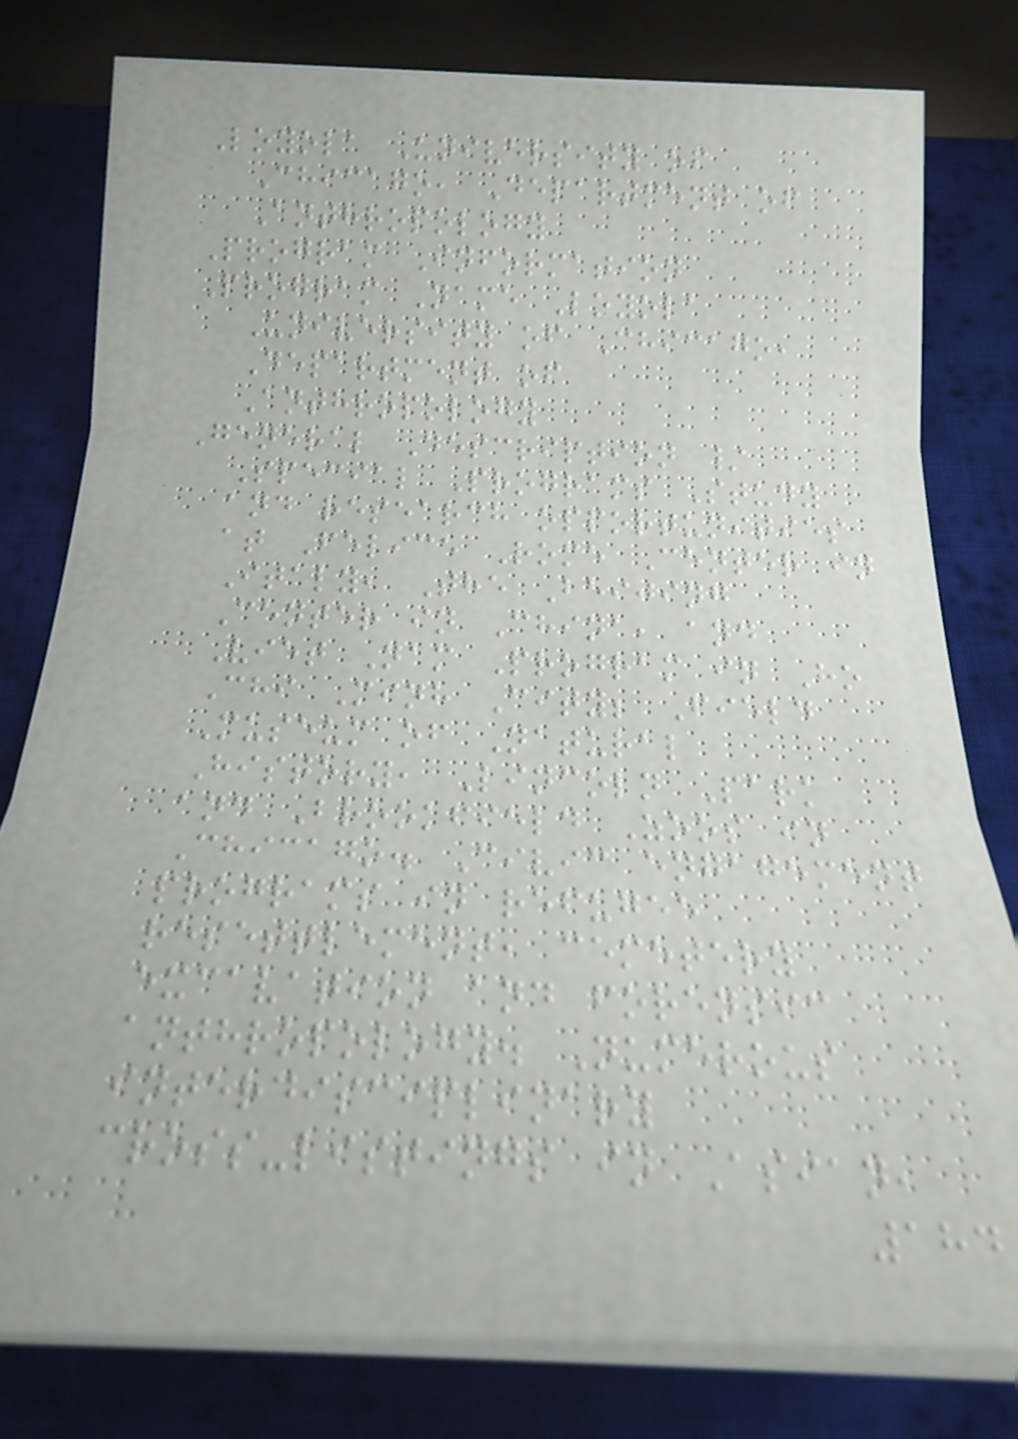Loyola University of
Chicago, Department of
Anthropology
Program Information
Program Name Loyola
University of Chicago,
Department of
Anthropology
General Description /
Special Programs Study
and research opportunities
at Felice Rome Center in
Italy, The Beijing
Center in China, and
Viet Nam Program in Ho
Chi Minh City; Field
Museum of Natural
History, Lincoln Park
and Brookfield Zoos in
Chicago. Civic engagement
programs in refugee
resettlement, cemetery
excavation and forensic
anthropology. Numerous
interdisciplinary
cross-listings in Asian,
184
